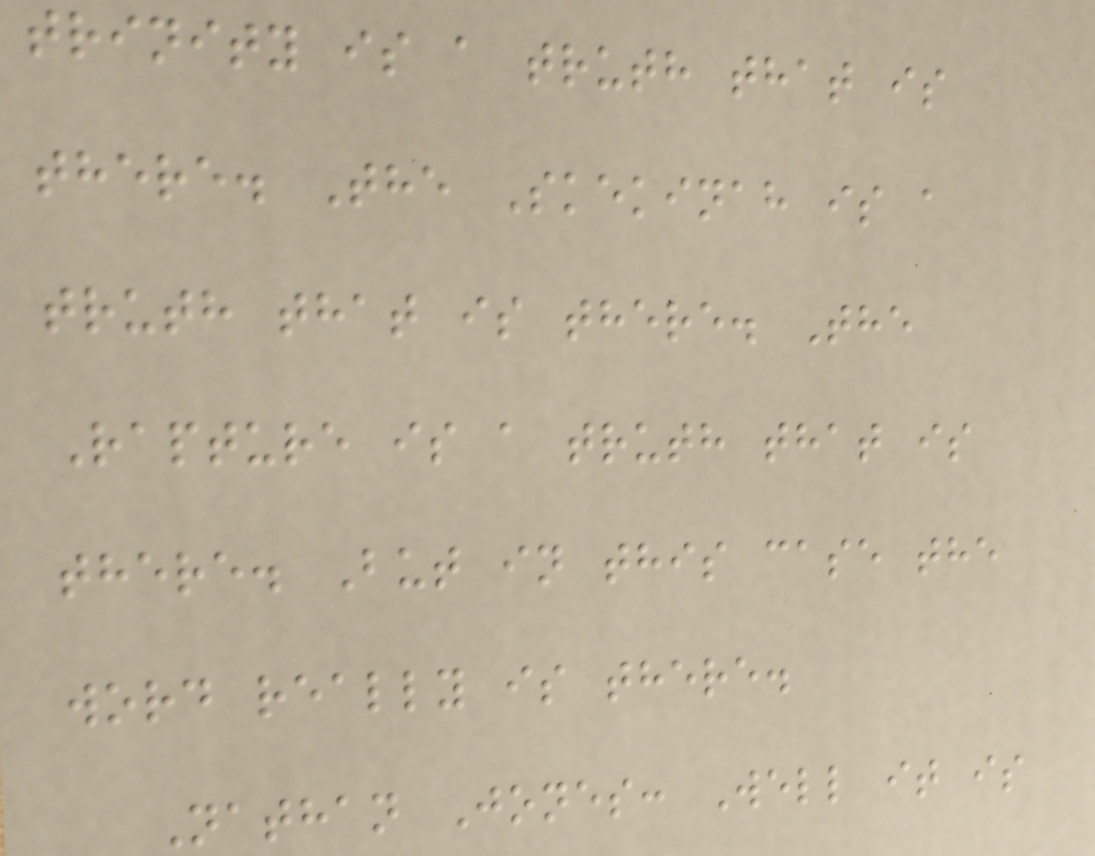trinity is a truth that is
there. The Skekinah is a
truth that is there. The
Rapture is a truth that is
there. But in this case the
word really is there.
Nathan Jones: Well it is
